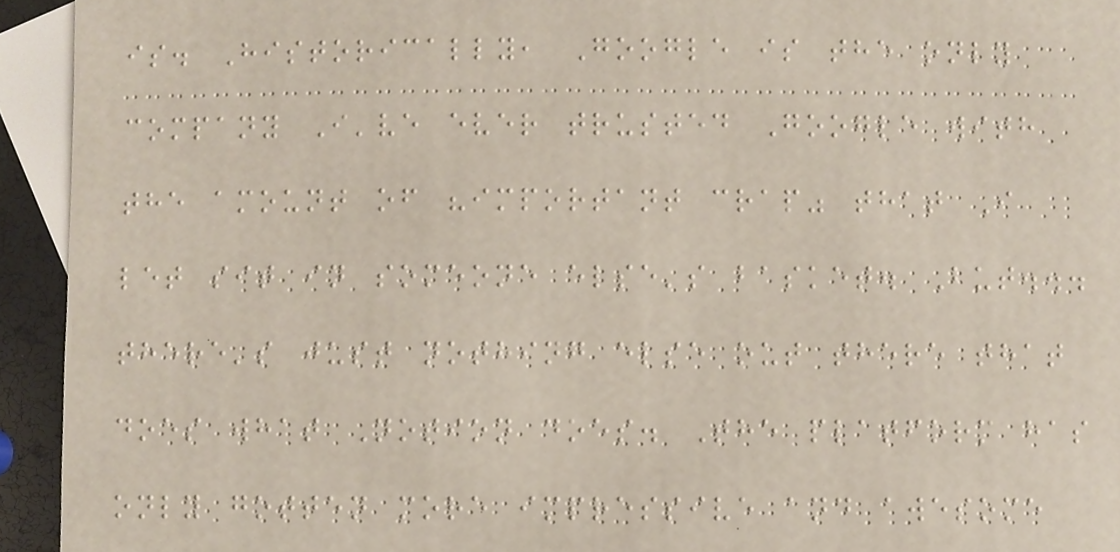is. Historically, Google is the only
company I've ever trusted Google with
the amount of "important crap" that I
let sit in someone else's basket. But...
there's just nothing else out there that
does what Notion does. The platform has
only gotten more impressive and awesome
